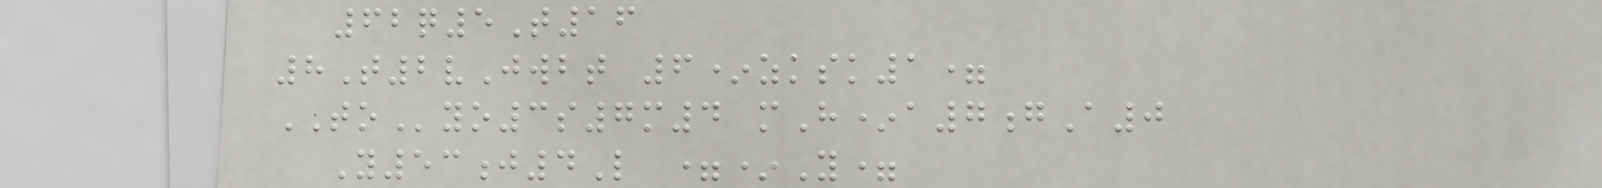62q5T16
8T2vJwbt 6*zksk1=
TOyo3s7m4 mH*a7gA0
Y53j4L =*Y=
